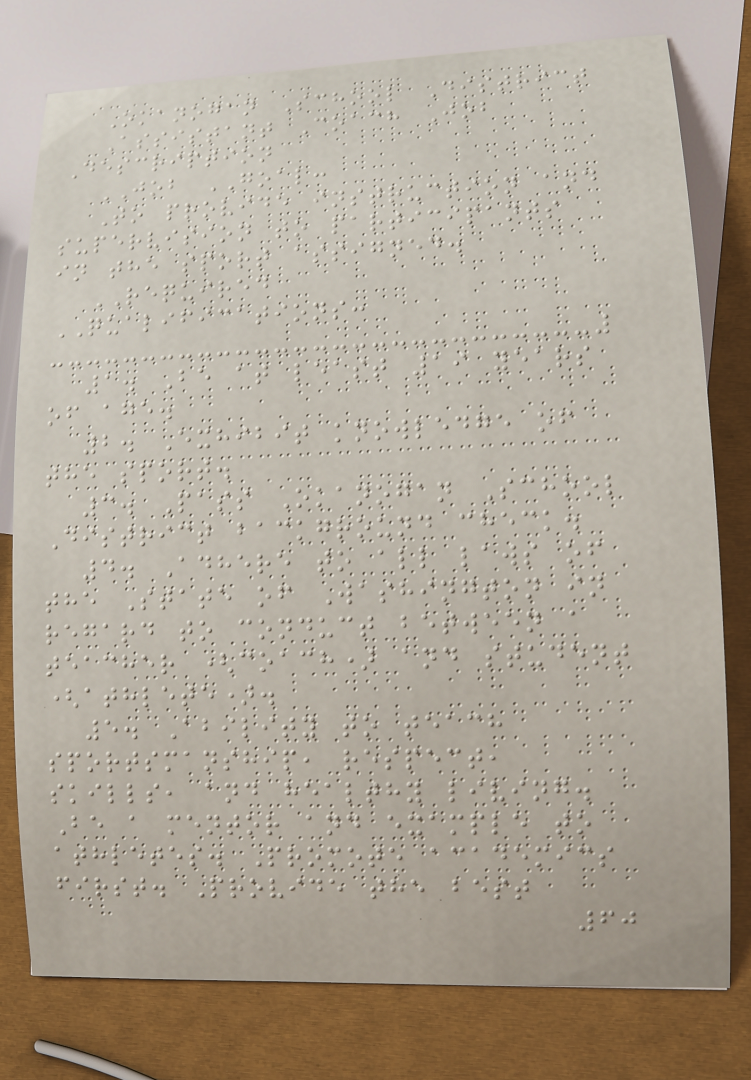Okanogan School District
Assistant Coach Job
Description
JOB GOAL:
To provide instruction and
supervision to participants
in the sport assigned.
REQUIRED
QUALIFICATIONS:
1. Be at least 19 years
of age.
2. Exhibit knowledge of
the sport.
3. Pass Okanogan School
District background check.
4. Adhere to all laws of
the State of Washington in
regard to conduct between a
teacher (coach) and student
(athlete).
5. Ability to teach
sportsmanship, respect,
skills, and healthy living.
Be a mentor and example to
athletes. Promote academics
first. Provide the best
60
